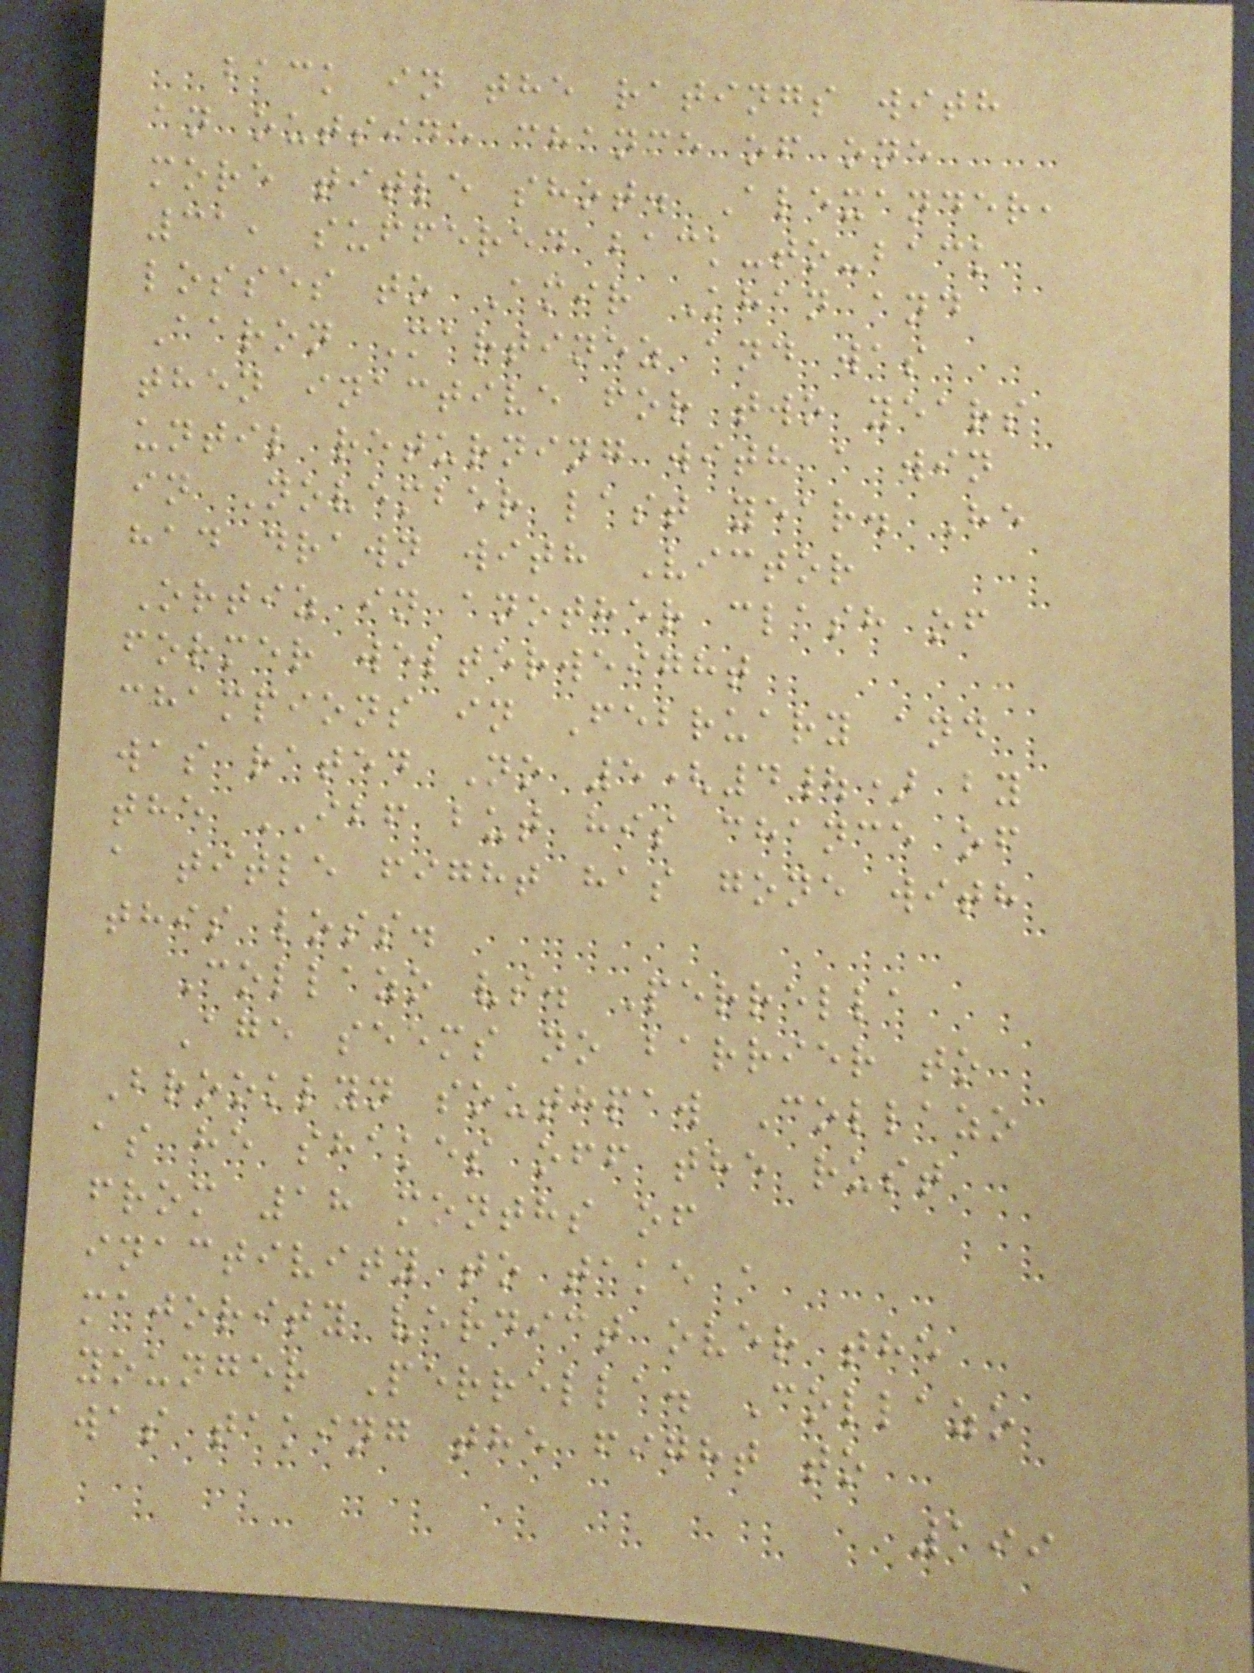back in the ratings with
an outside chance of one
more title shot. Alexander,
31, suffered back-to-back
losses to Amir Khan and
Aaron Martinez and was
then inactive for two years
until returning with a win
in November last year. He
had drawn with Victor
Ortiz in another clash of
former welterweight
champions in February and
was rated No 5(4|) by
the IBF but his chance of
a title fight has gone with
this loss.
Collazo vs. Perrella
Age seems no barrier to
Brooklyn southpaw Collazo
as he shakes off the rust
from 18 months of
inactivity to take a
majority verdict over the
younger Perrella. Collazo
was taking the fight to
199
